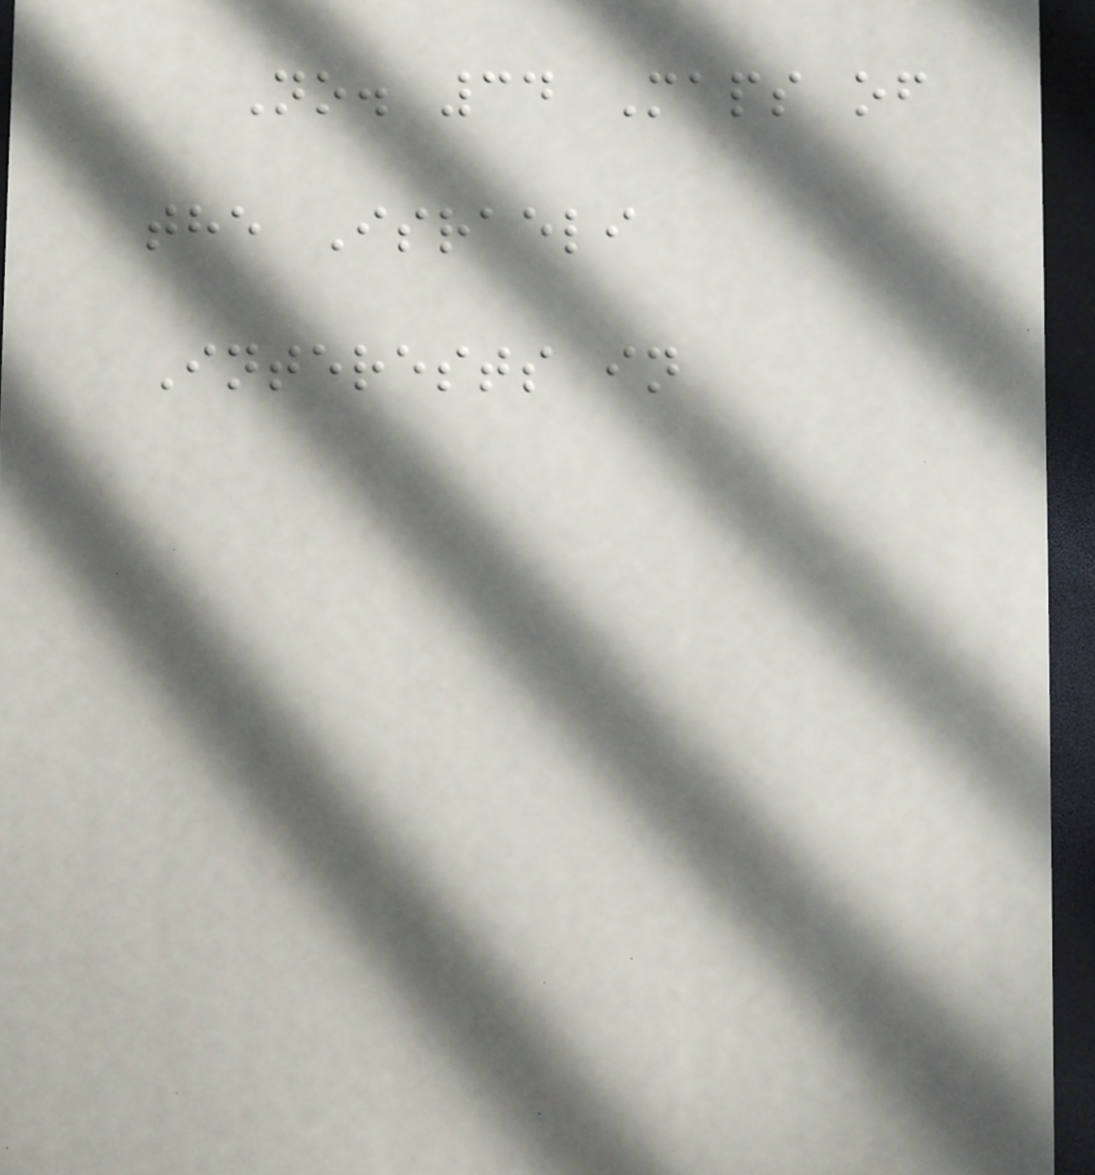No. 34 Maps of
the Israeli
Interests in
